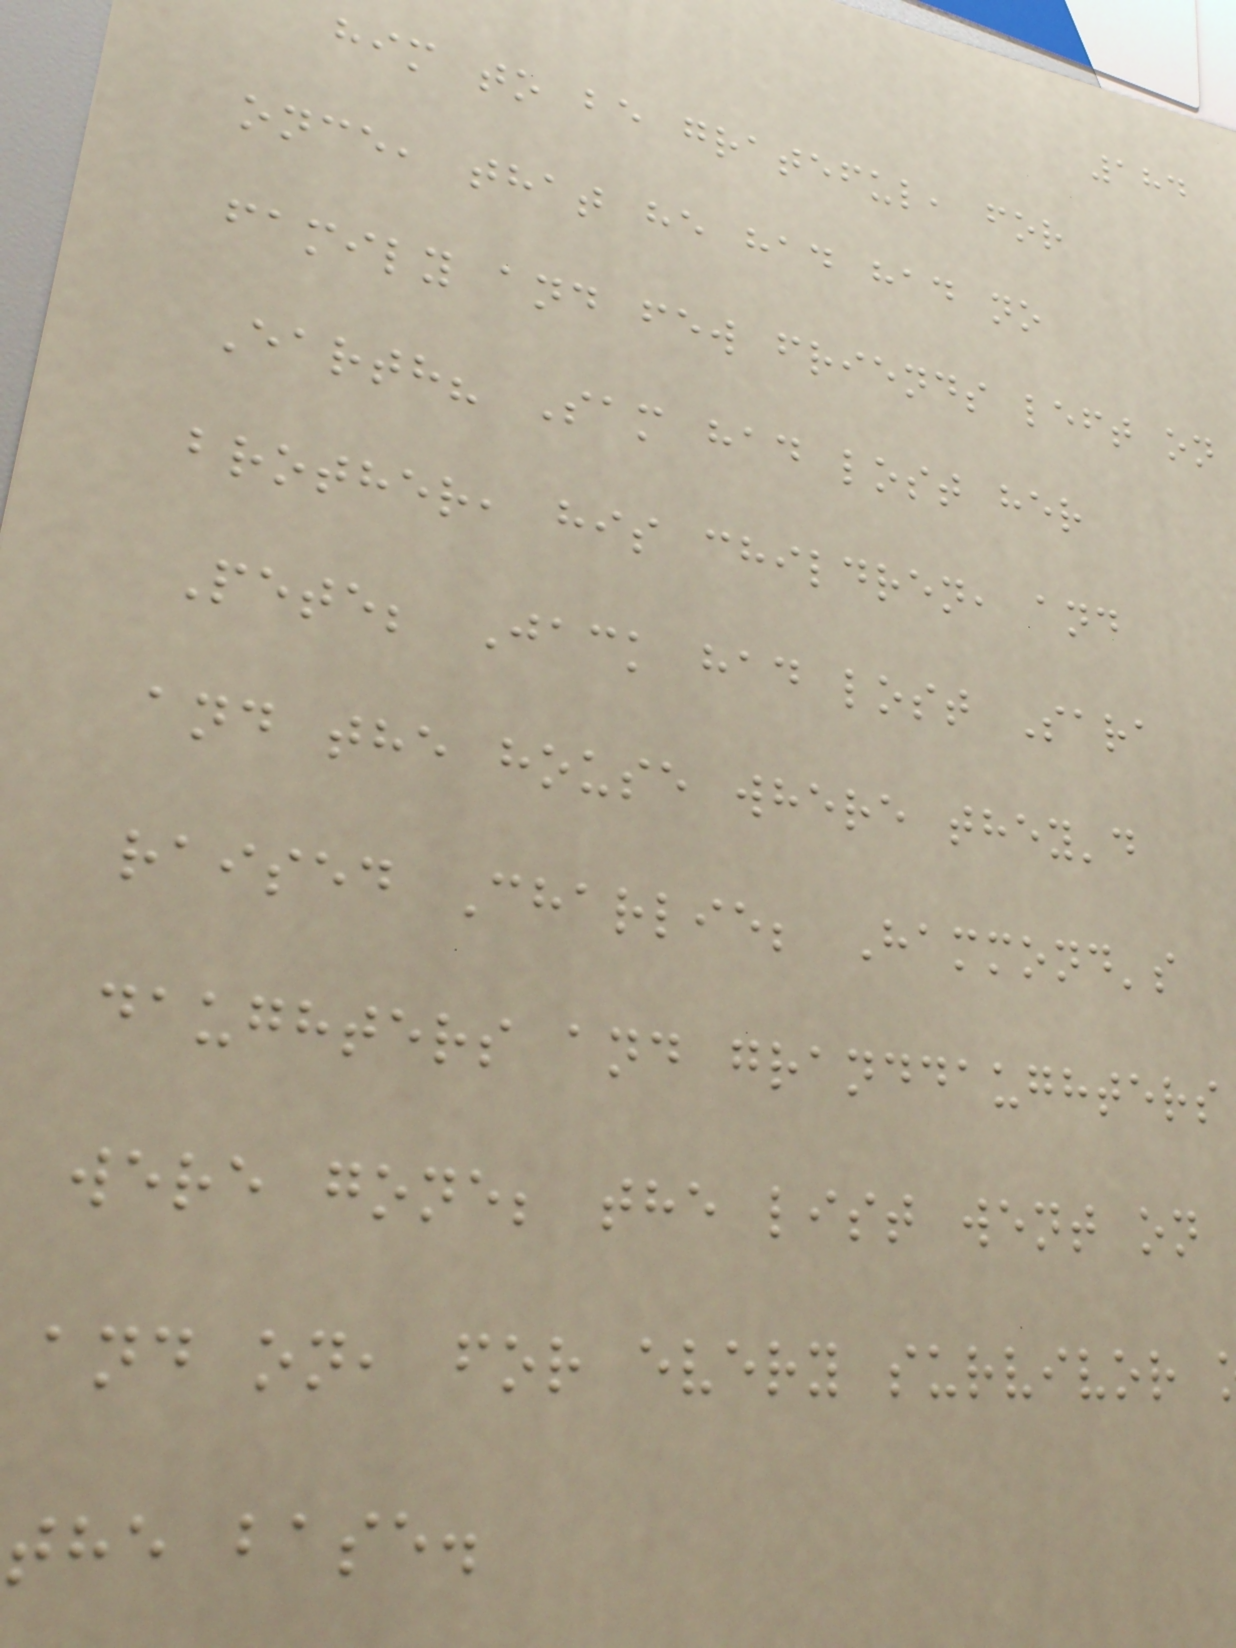184
him to be grateful, for
once, that he had had no
family and few friends left on
Earth? Sam had lost her
brother, his children, and
Pete; Jack had lost Sara
and the house where they'd
raised Charlie; Hammond's
daughters and granddaughters
were gone; the list went on
and on, for every survivor
the base.
